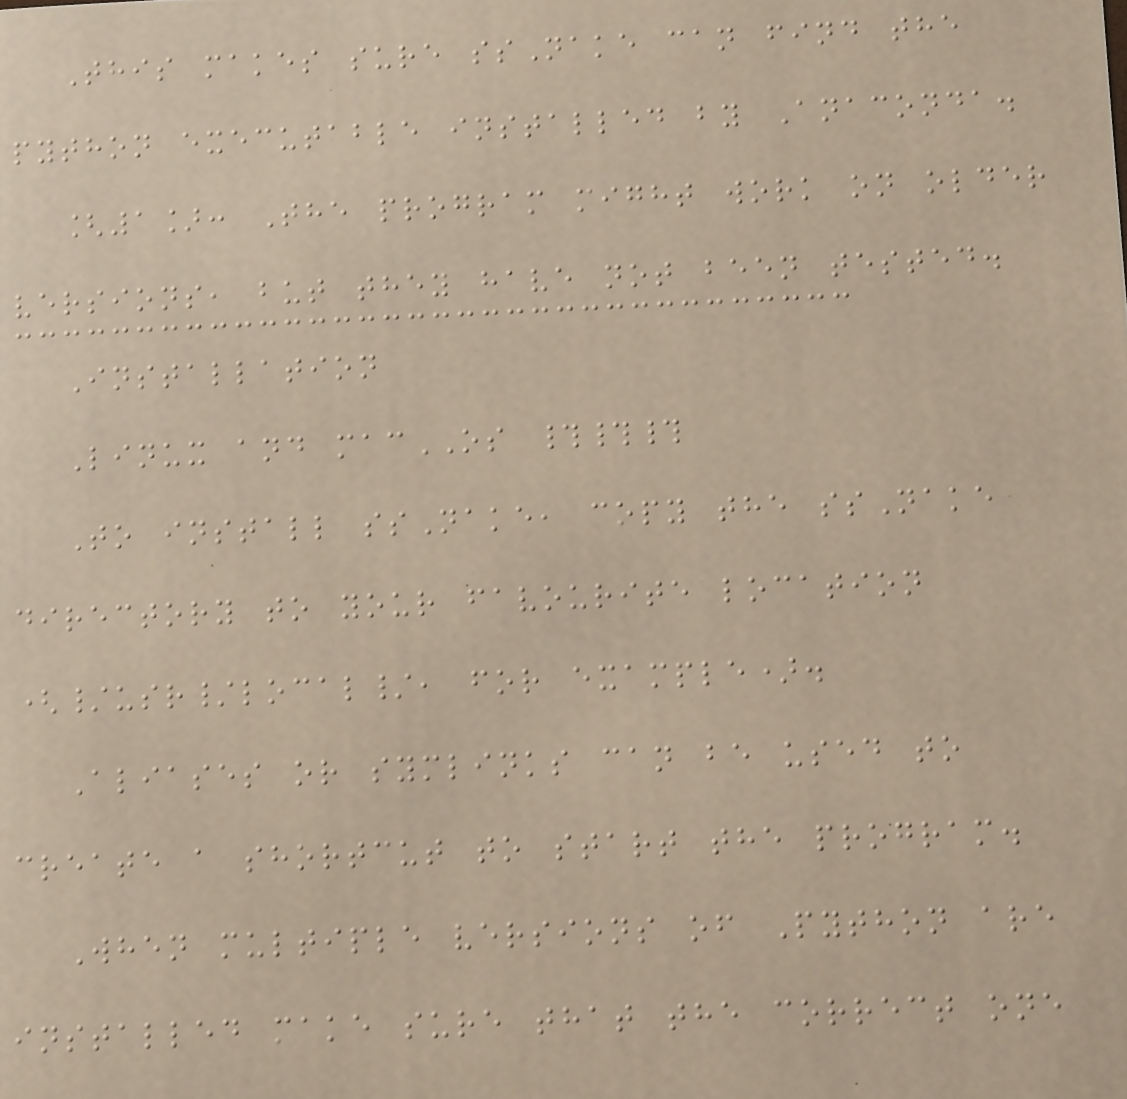This makes sure ssNake can find the
python executable installed by Anaconda.
[1]: The program might work on older
versions, but they have not been tested.
Installation
Linux and macOS ###
To install ssNake, copy the ssNake
directory to your favourite location
(/usr/local/, for example).
Aliases or symlinks can be used to
create a shortcut to start the program.
When multiple versions of Python are
installed make sure that the correct one
